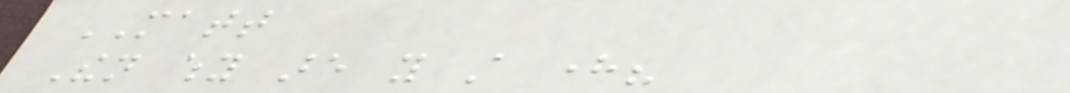MATT
Then why are you still here?
